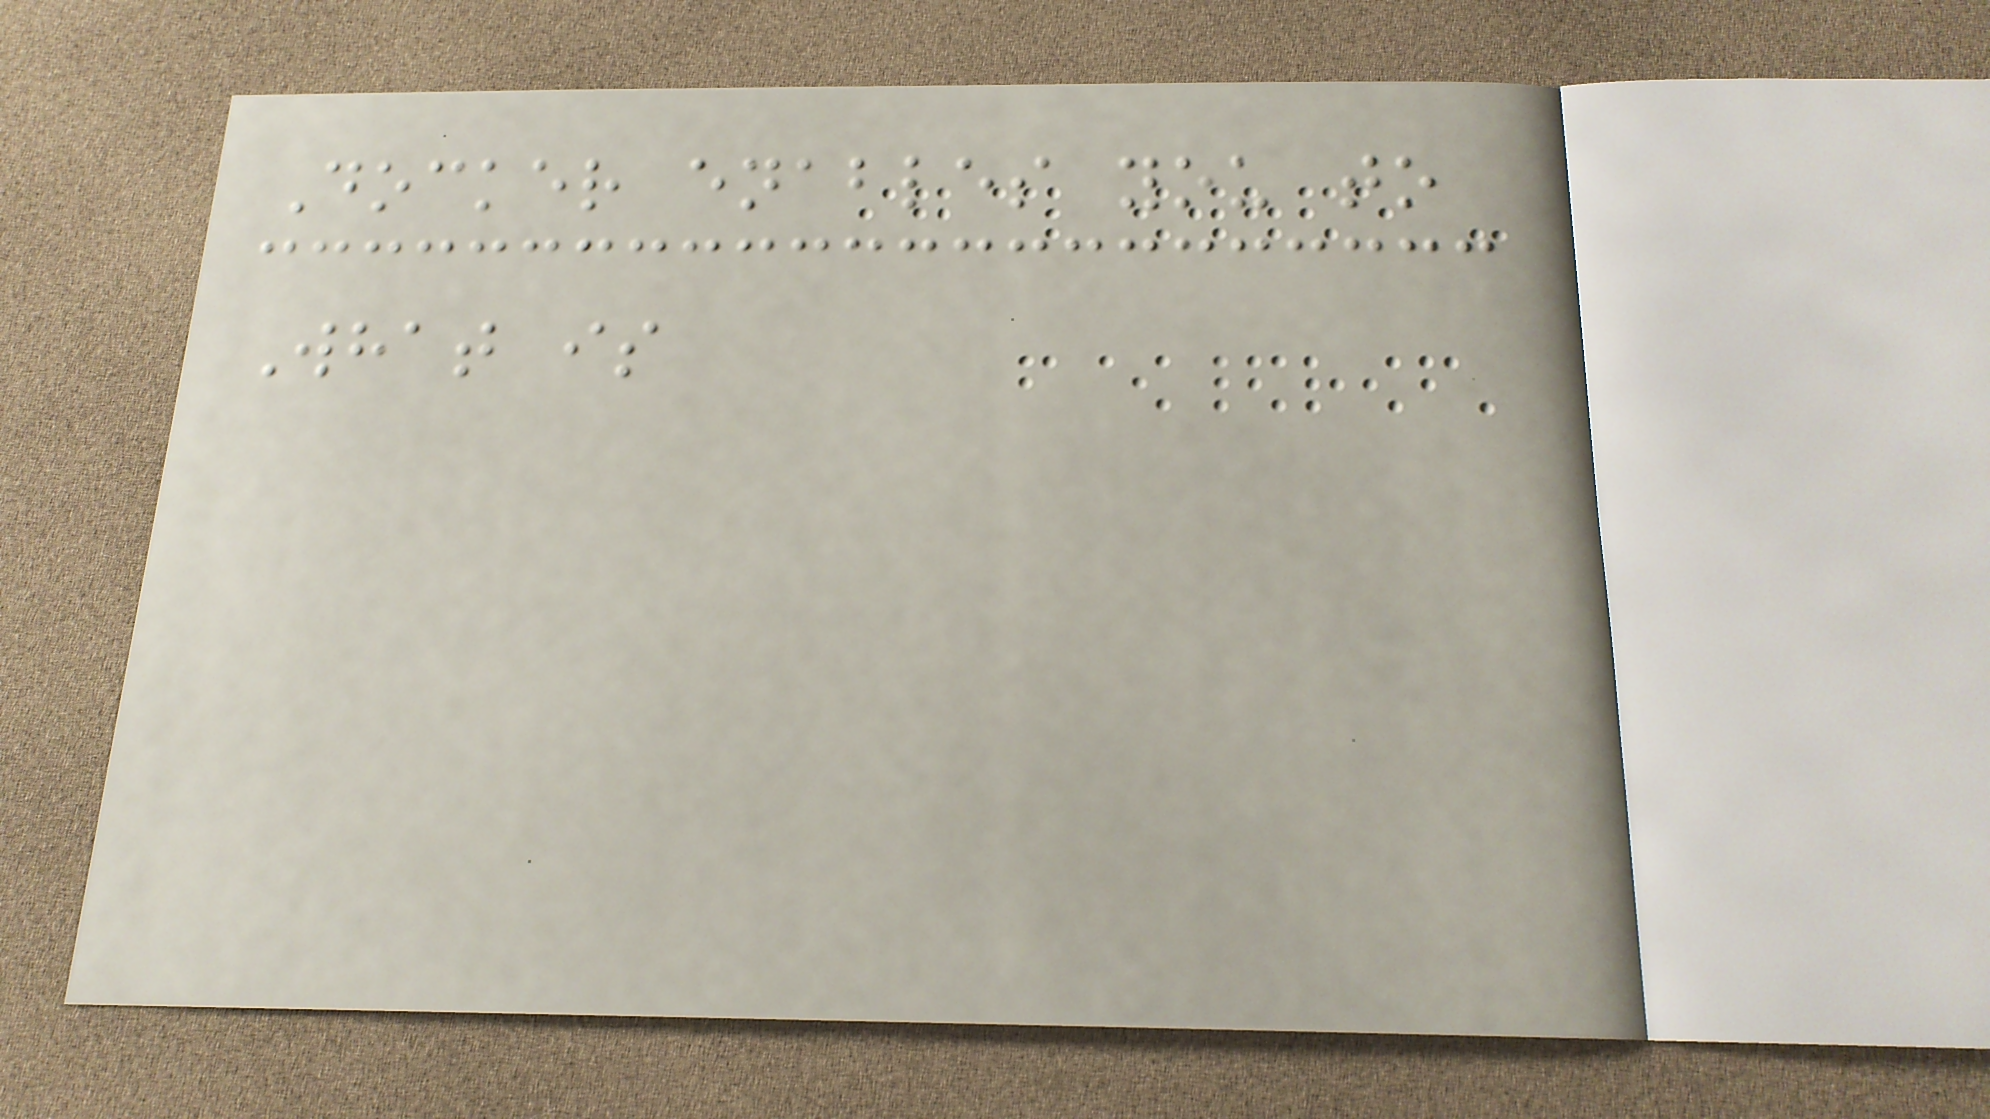Docker enables you to
What is
